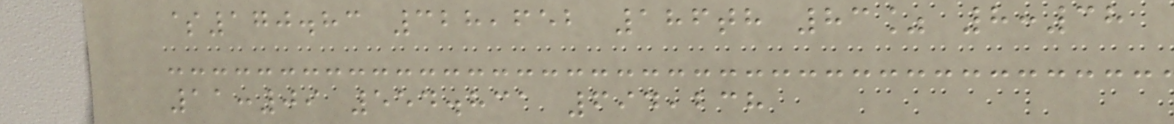$170.83 328,652 186th 83% 8:38
11:09 554.831 694,238
